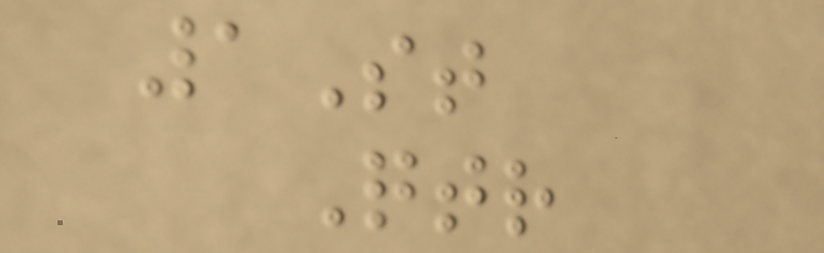1St
Qtr
